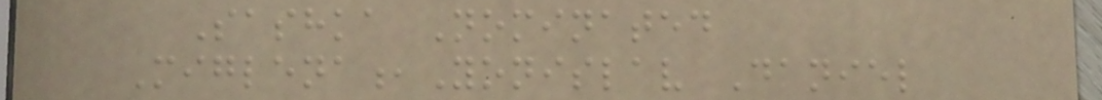Sashka Nominated
Miglena,Yonislav Daniel
